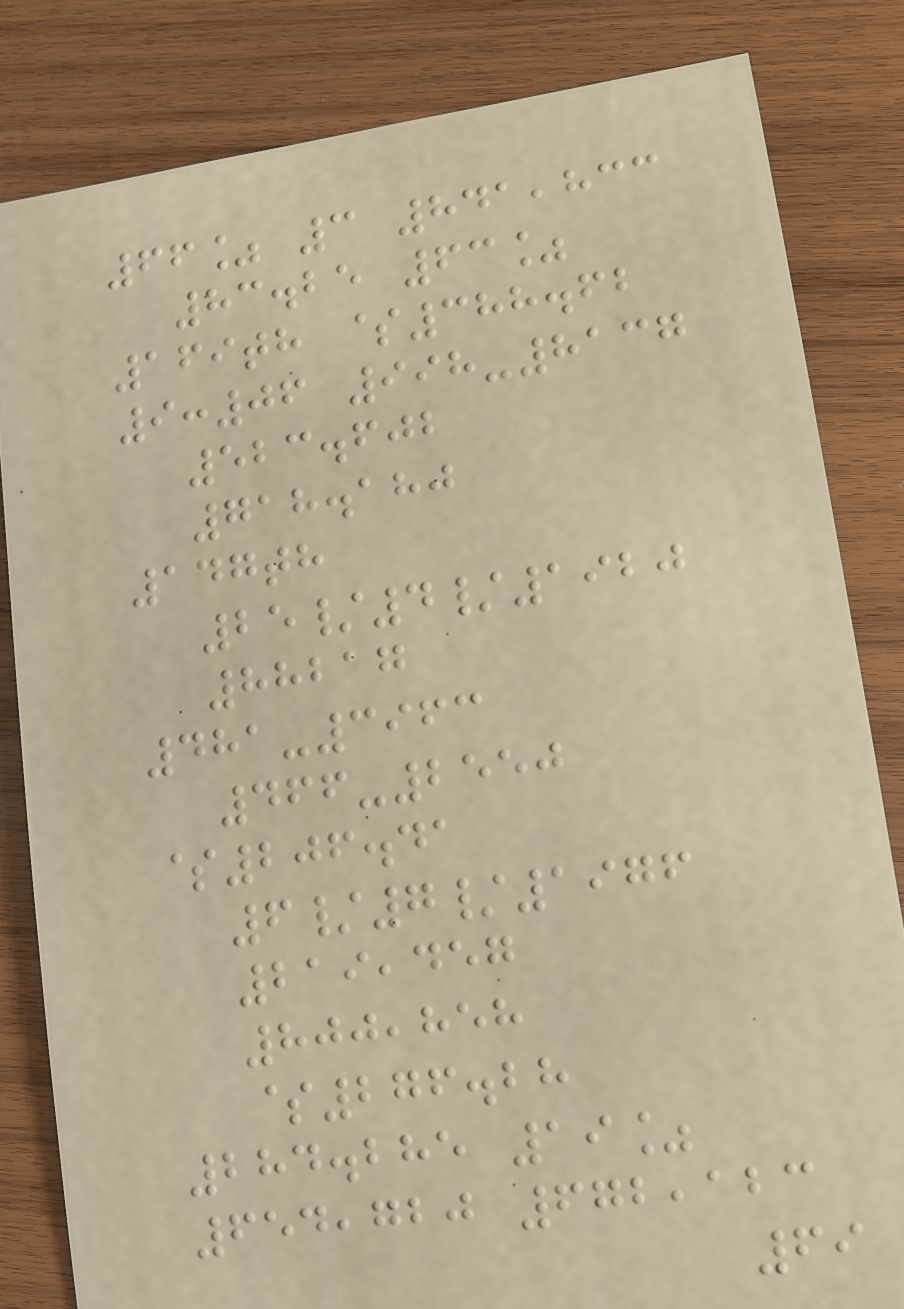66% 3 841,833
83.25 63%
169th $388.62
9:06 998-8137
523.602
718.180
147th
25/4/1920
88217
481-3963
466-2550
$206.41
6/7/1976
219,457
800,858
$276.28
284.285 19%
654,720 672,123
69
